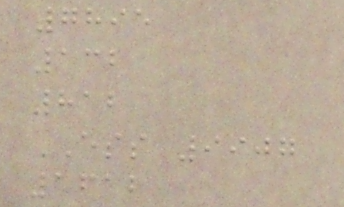7895
132
812
ESS 9907
1612
